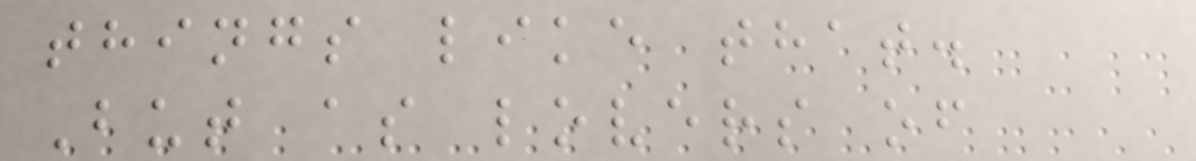things like that.
But as lovers of
